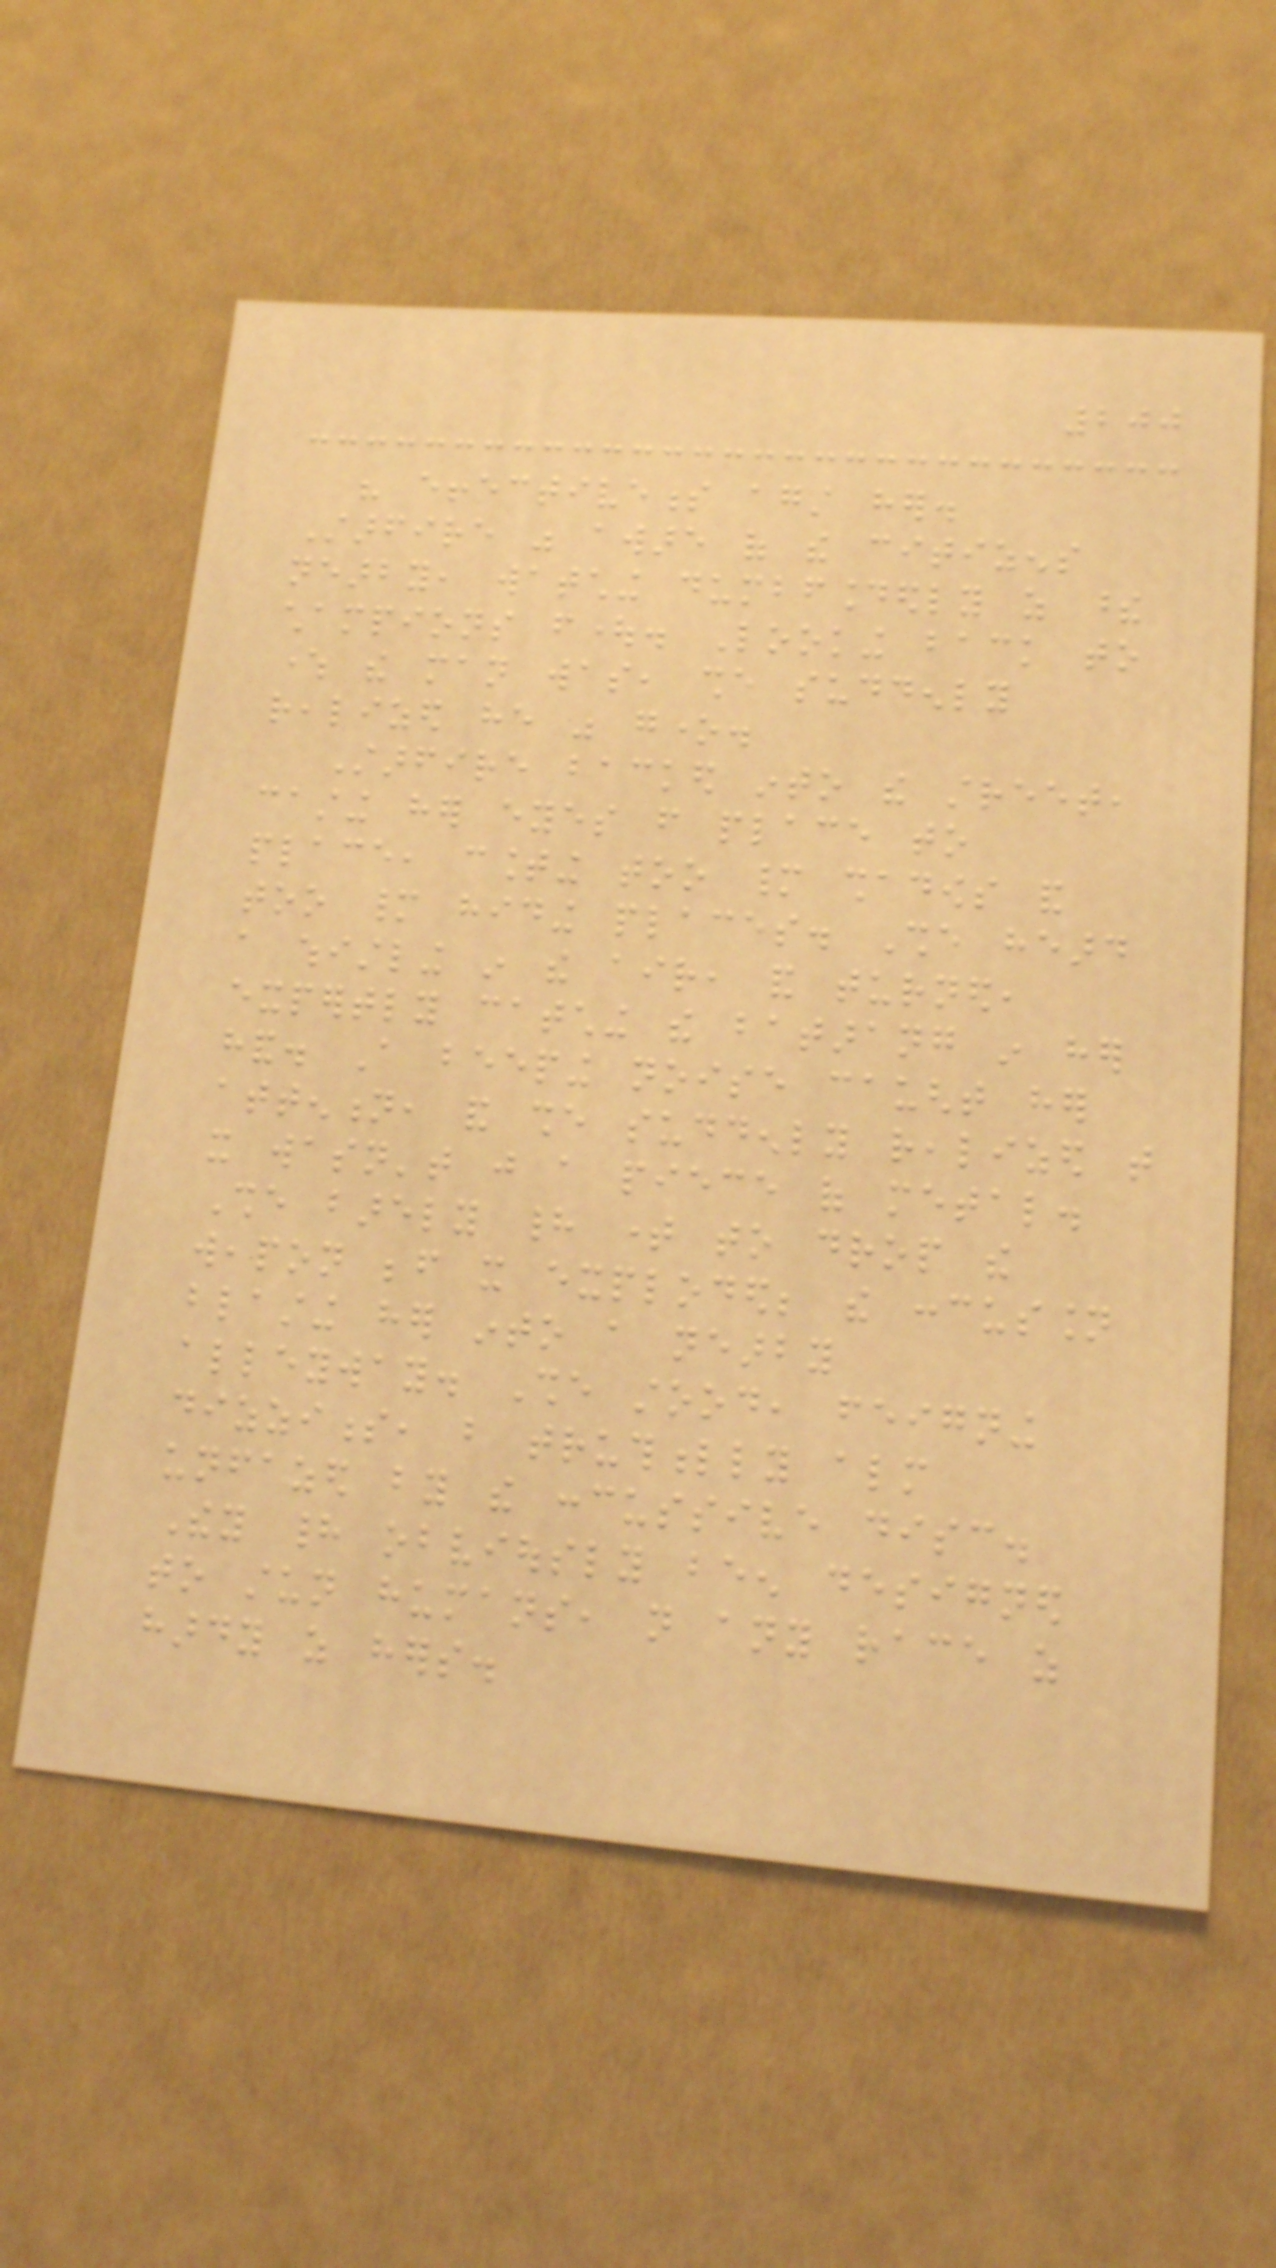200
his effectiveness against her.
Starfire was aware of the citizens
nearby, watching dumbfoundedly as these
champions fought. Looking back to
where the man was, she suddenly
realized he was gone.
Starfire backed into the street,
casting her eyes from place to
place, counting too many shadows and
too many hiding places. She heard
a whistling in the air, and turned,
expertly catching the batarang in her
hand. A beeping noise caught her
attention, and she suddenly realized that
it wasn't just a piece of metal.
She barely had time to drop the
weapon before it exploded; the concussion
blasting her into a nearby
alleyway. She stood, feigning
dizziness, but truthfully almost
unfazed by the concussive disc.
They had obviously been designed
to stun humans, not any race as
hardy as hers.
